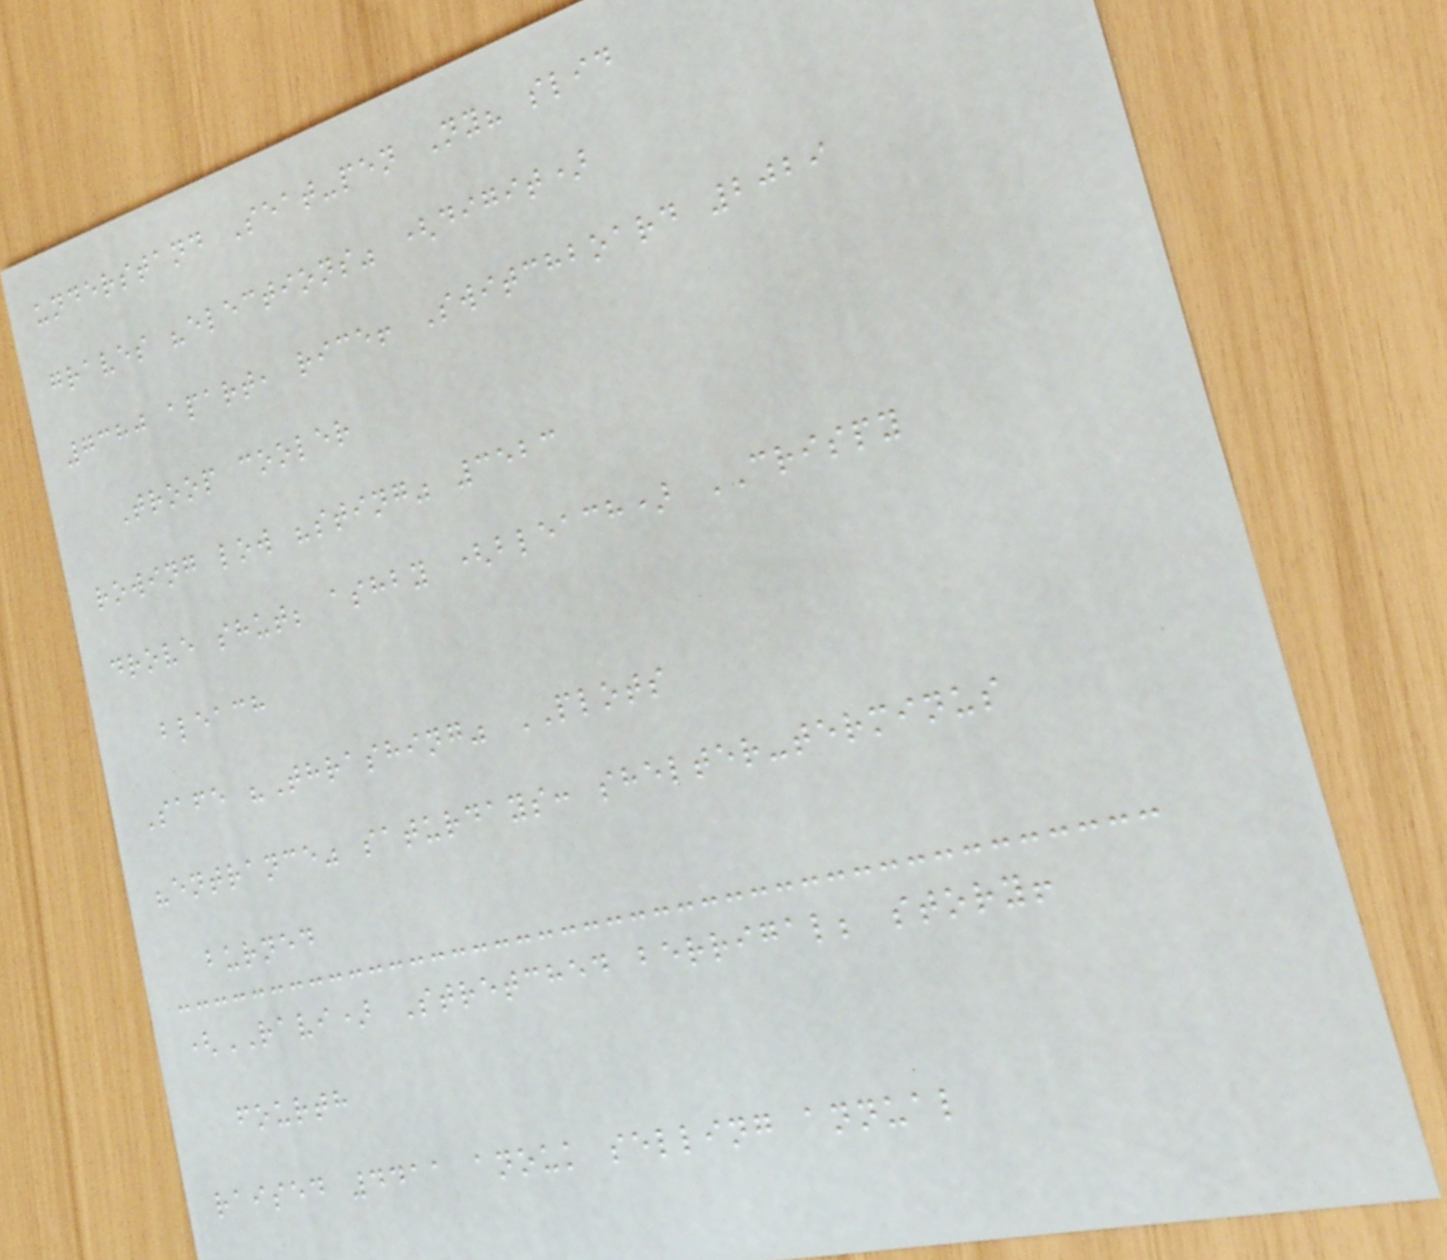understand Seat-pen Ny? slid
graves "elections" (digit)
7380 apart, rice! Switchboard 2029
Troop cooler
rowing low "sting" 3523
drove shut; ashby (bleach) CRISPY
bleach
Safe "Thrashing" PLOTS
"entrance" saturdays: shelter-terminus
burned
(RAVI) Stretched berrigal; story!
fourth
raised 4411 anouk selling annual
